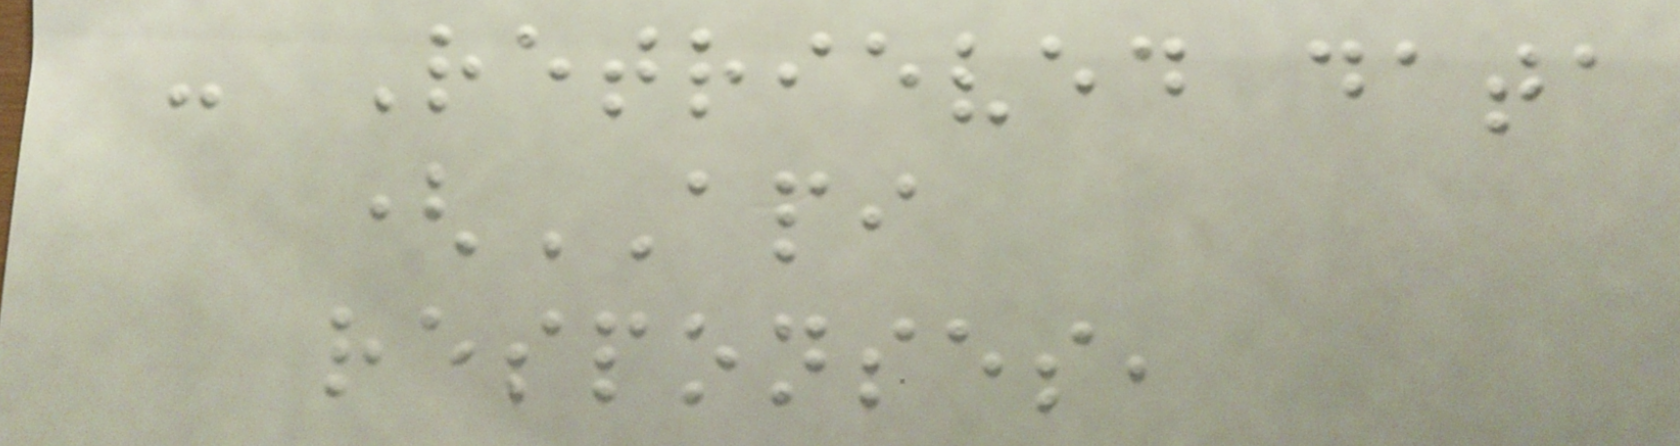- Retrieved data
(API
responses,
